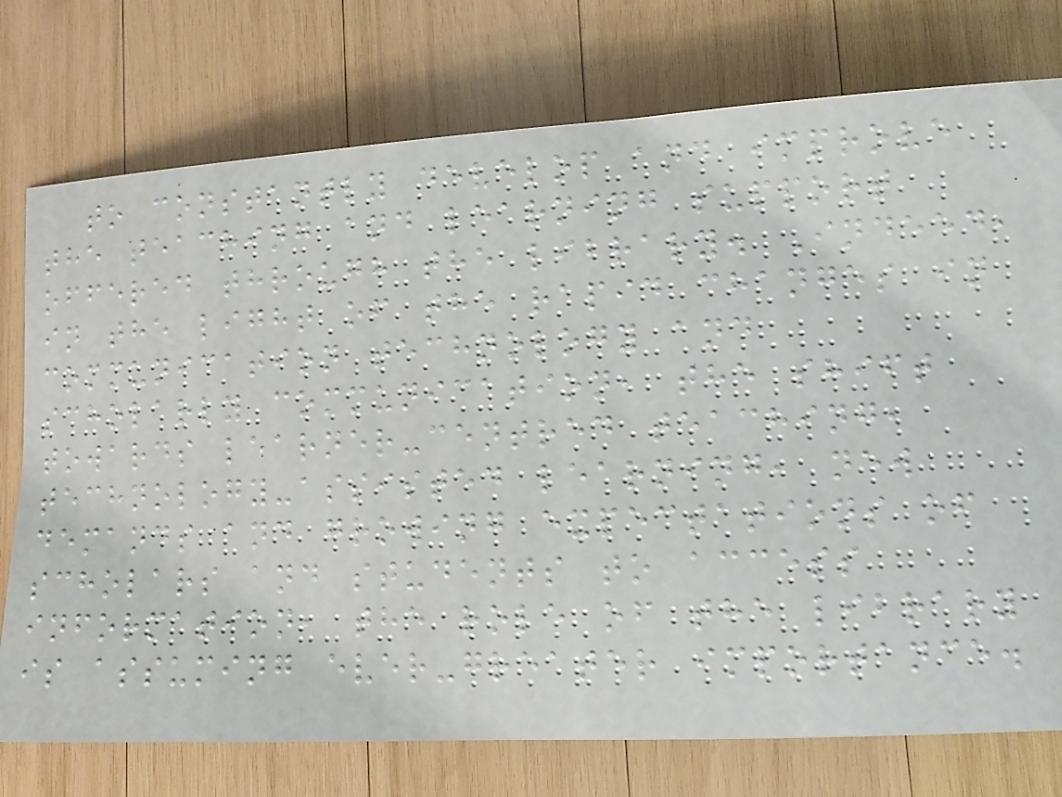to constantly develop and improve
the teaching and learning support
offered through the library. Indeed,
in the light of the rapid changes in
communication technology and
scholarly communication, the shift
towards learner-centred teaching,
technology-assisted learning, new
demands and growing expectations of
scholars and students to access
information, the role of the library
is assuming ever-greater importance.
